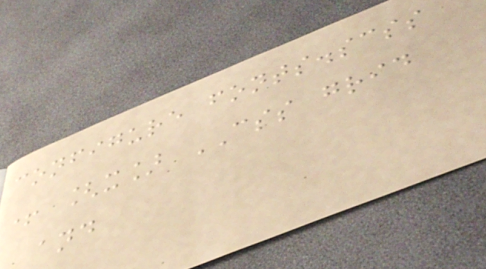configure fonts.scss
+ [x] CSS grid
and
